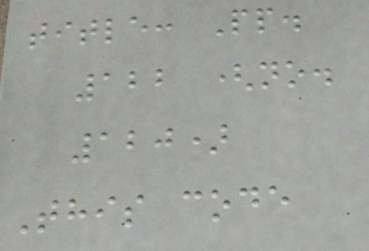title: Pp.
122 (no.
120)
This code
